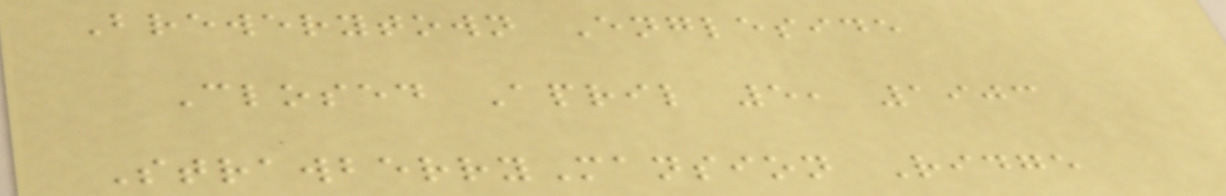Brewerytown Engleside
Closed April 5, 1903
StrawberryMansion Ridge
